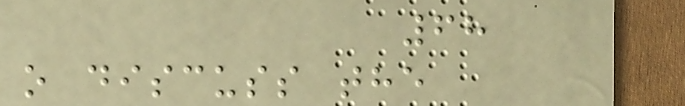68
o discuss the
